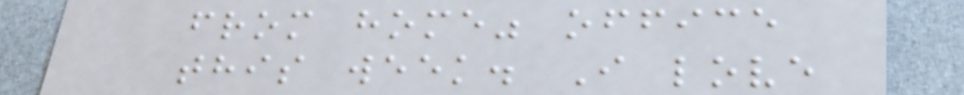from home" office
this week. I love
